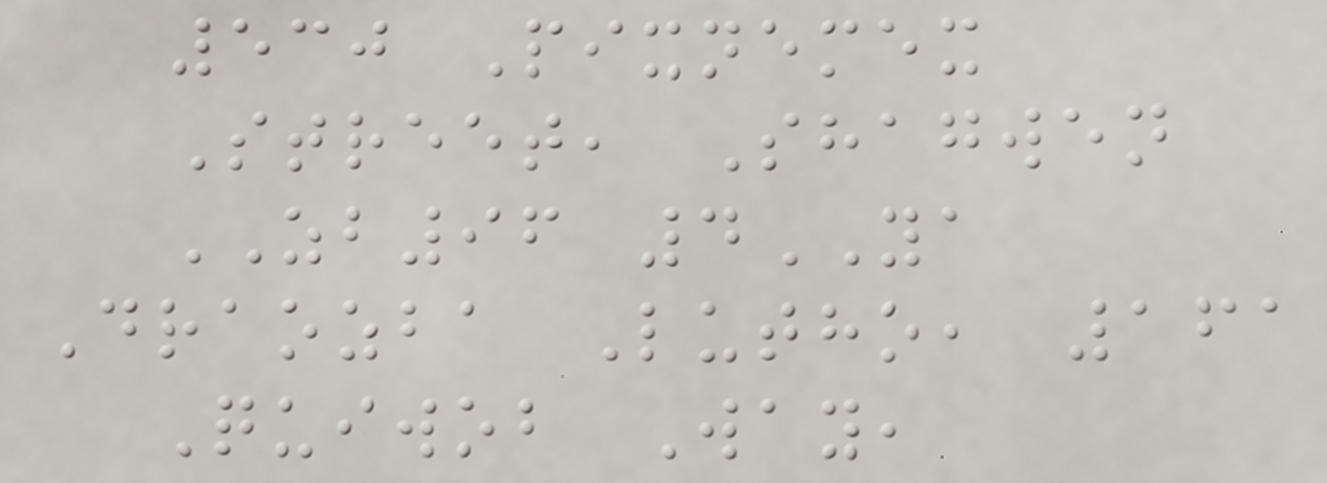530 Pixnemex
Street, Shagwen
ZB96 4YA
Draozba Lutho, 161
Quiwob Way,
